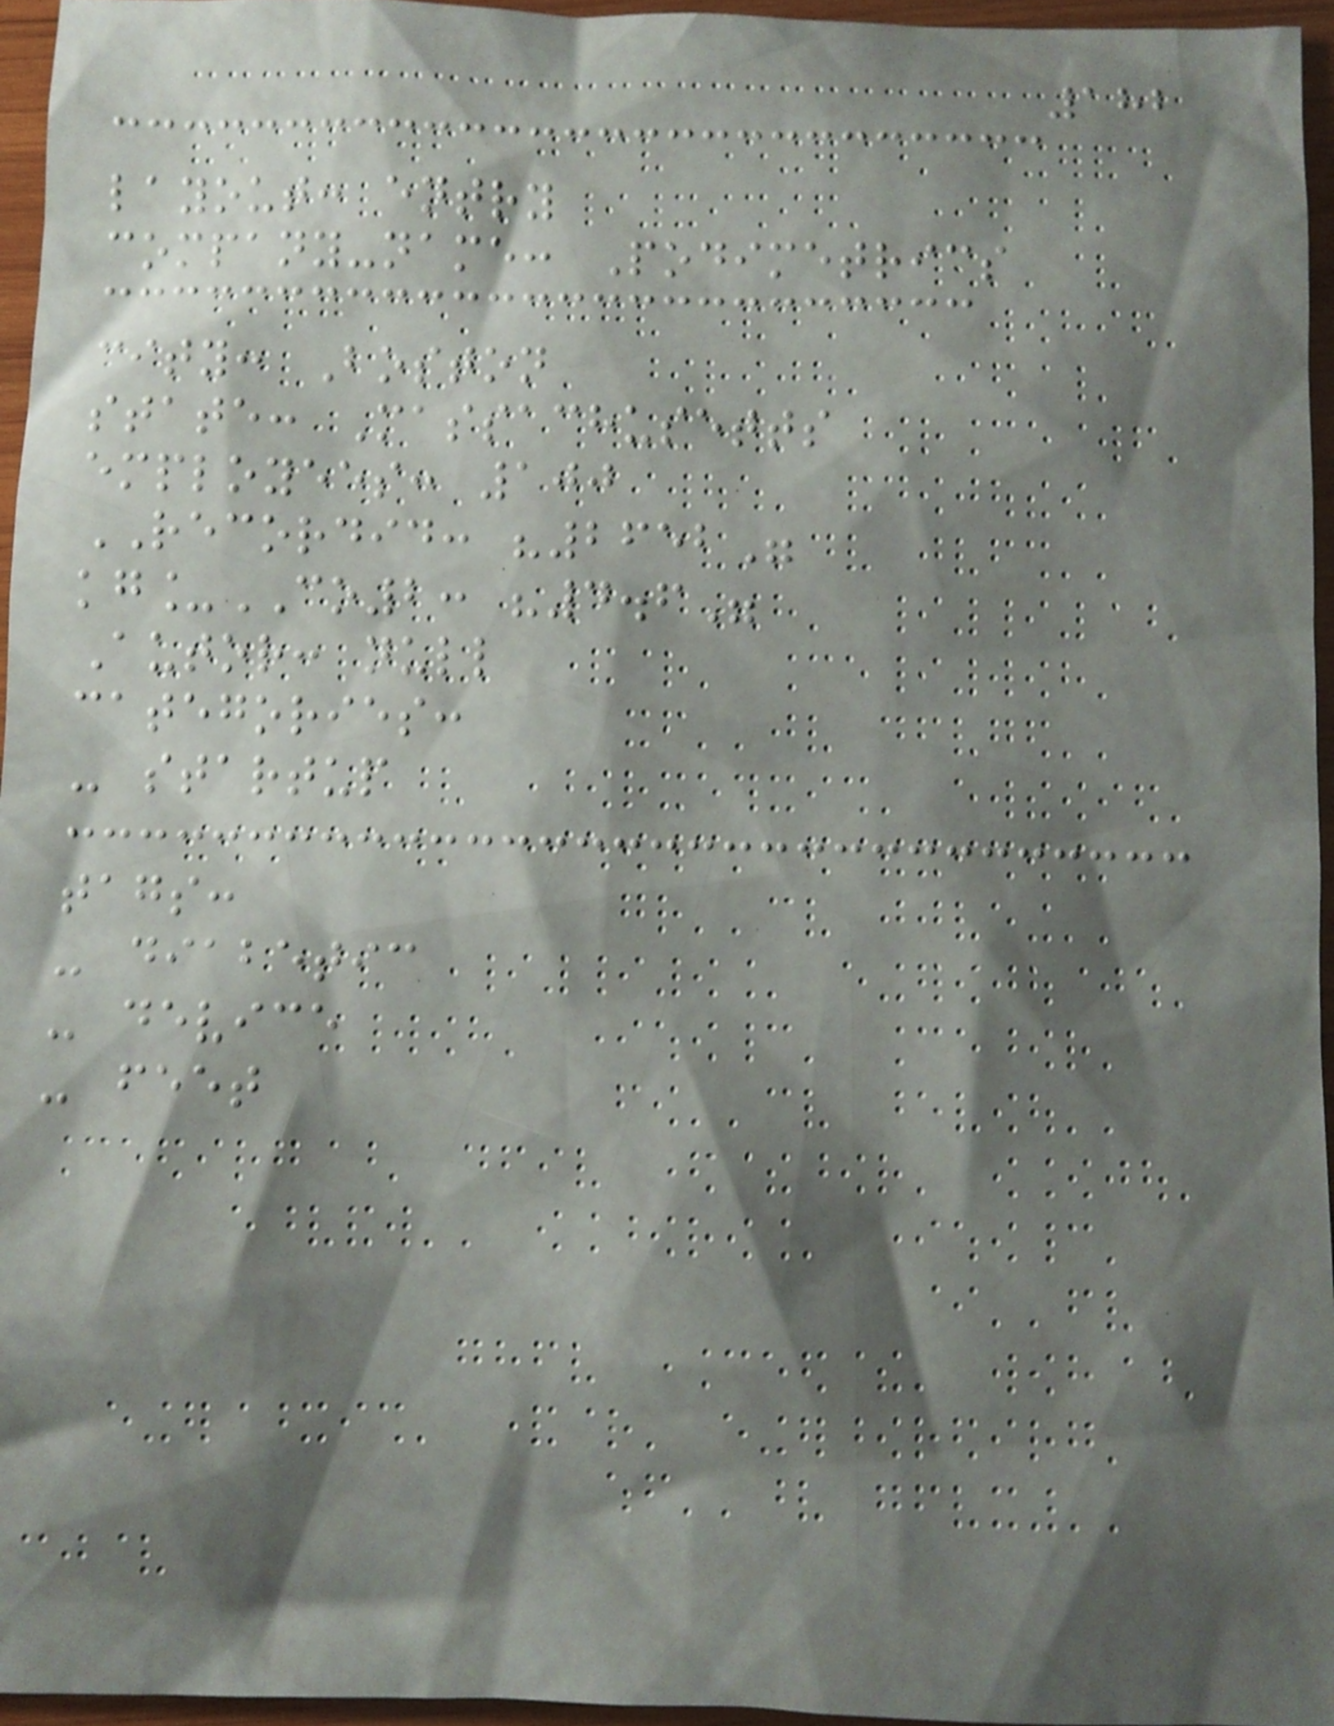182
layout: entry
company-name: Podimetrics
city: Boston
state: Massachusetts
employees: 100
RECORDID: "2652"
kg_CO2: "4.6"
Autor: null
categories:
- startup
tags:
- diabetic
- device
- feet
